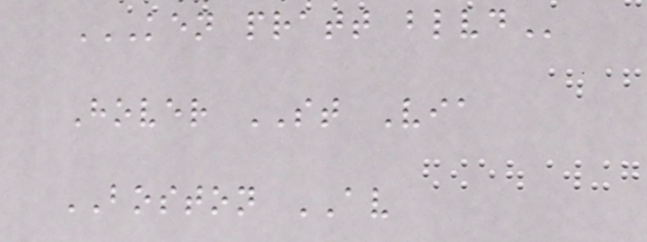KEN PRATT BLVD
Hover ST Via
BOSTON AV
